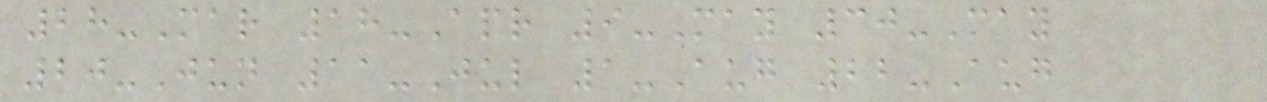28-Mar 18-Apr 9-May 30-May
20-Jun 11-Jul 1-Aug 22-Aug
